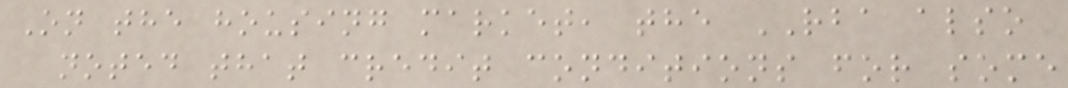On the housing market, the RBA also
noted that credit conditions for some
